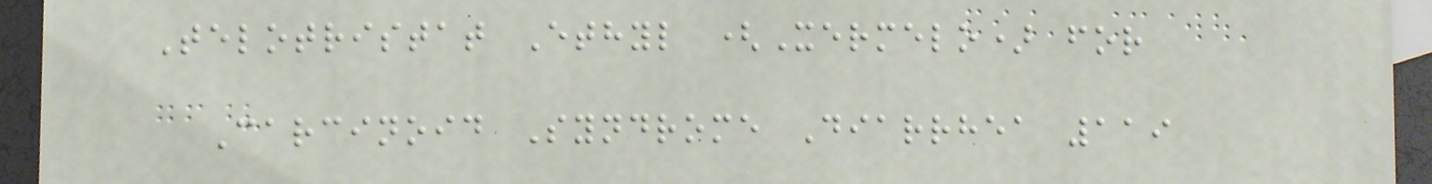Telotristat Ethyl (Xermelo) for
Carcinoid Syndrome Diarrhea 119
